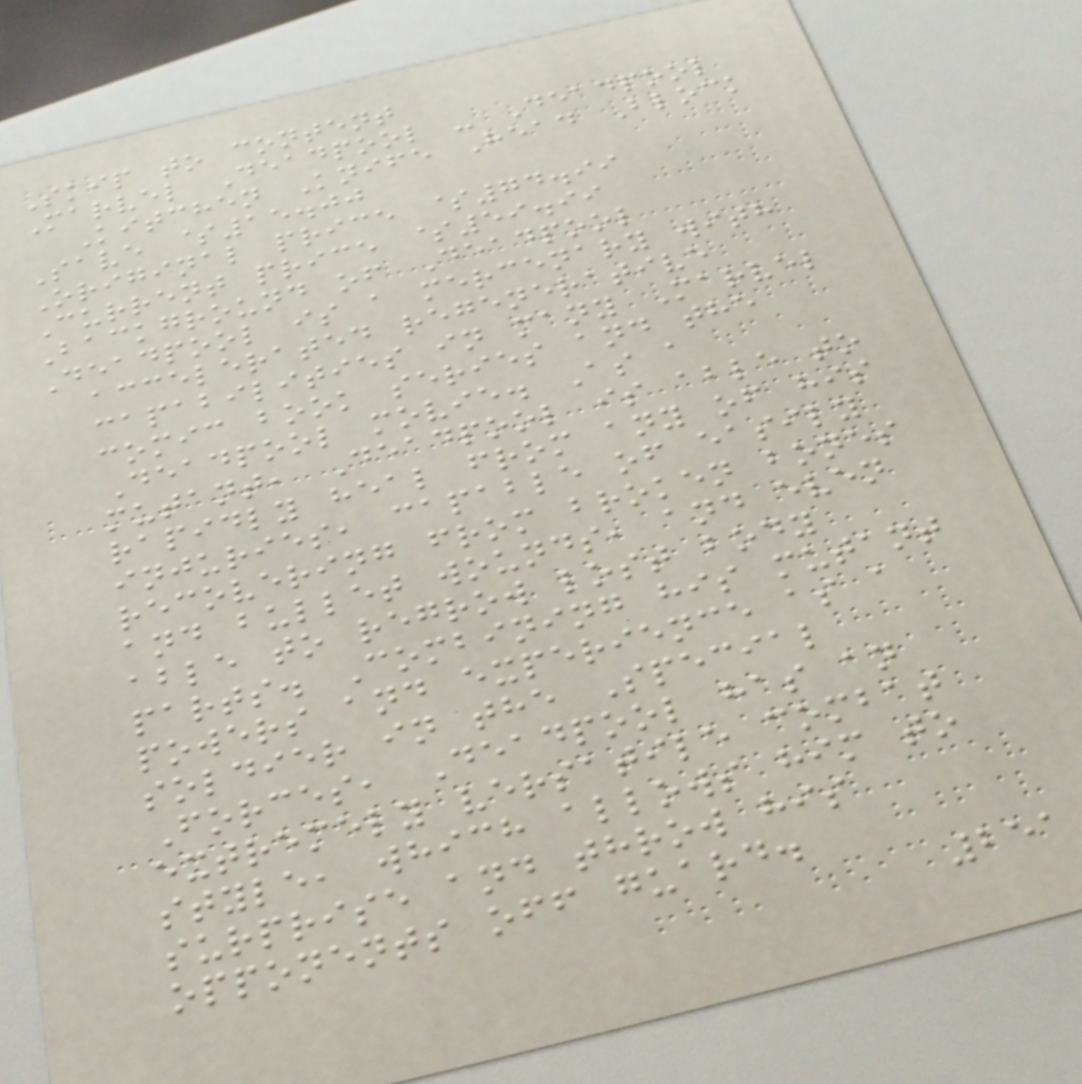Skip to content
Marvel Deadpool - Deadpool
Kitchen Knife Head Block
Save $15.00
Original price $74.99
Current price $59.99
Background of Deadpool
Deadpool is a mercenary with
accelerated regenerative
capabilities in many Marvel
comic book series and the
Deadpool movie. As a
mutant, Deadpool is able to
rapidly heal from any of his
injuries, capable of easily
recovering from broken bones
and bullet wounds, and even
able to regrow lost body
parts. Combining his mutant
powers and experience as a
soldier in the Special
Forces, Deadpool has an
extremely versatile combat
style, which allows him to
surprise and throw his
opponents off guard.
251
